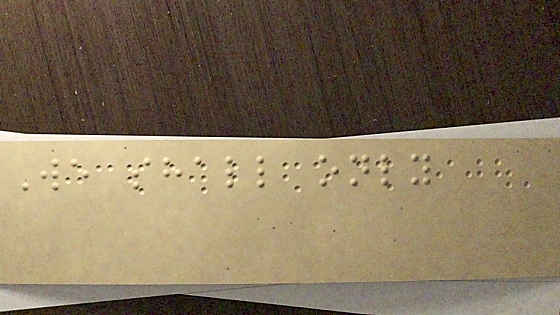We shall only
